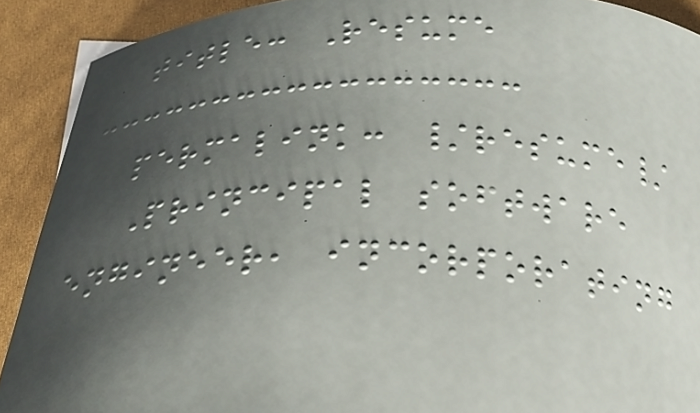title: Resume
permalink: /resume/
Principal software
engineer, incorporating
